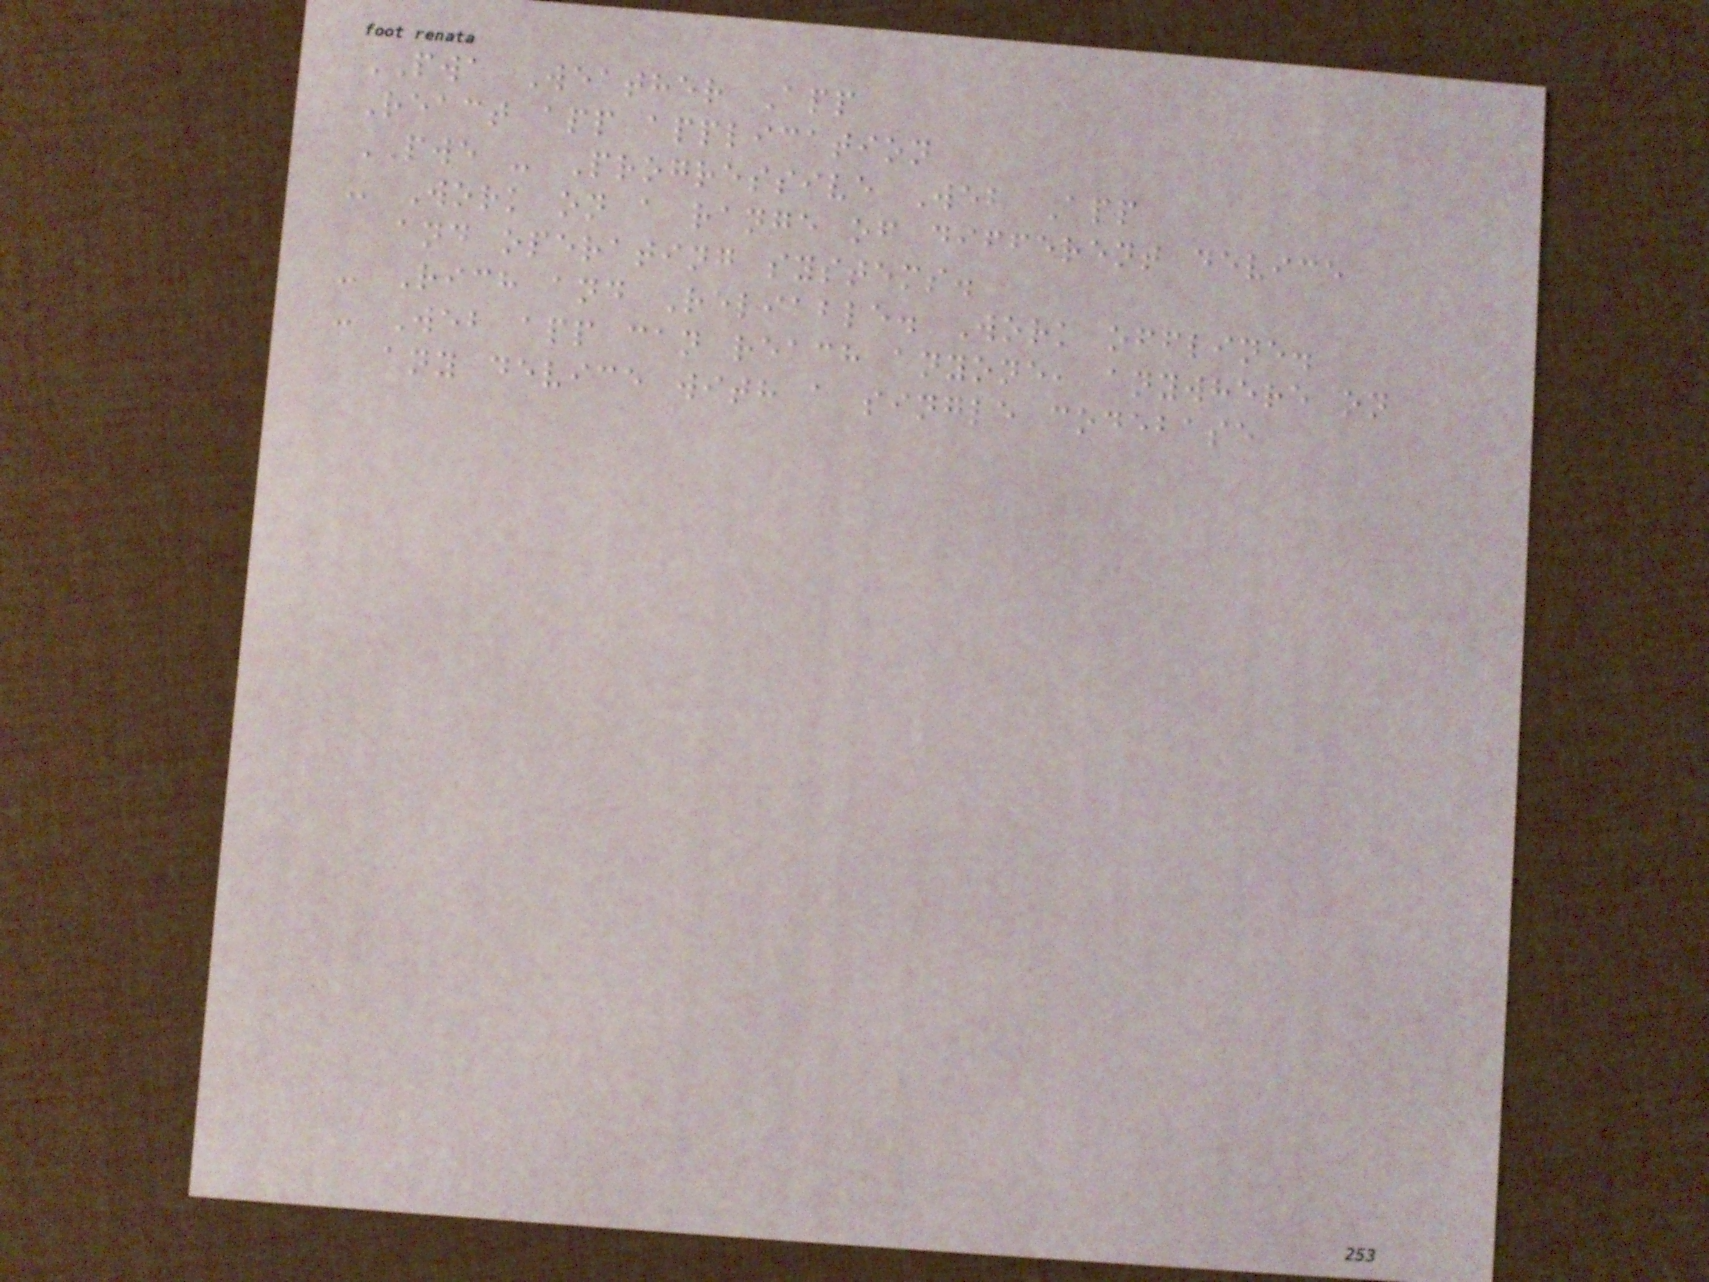PWA Weather App
React app application
PWE - Progressive Web App
- Work on a range of different device
and operating systems.
- Rich and Reliable. Work offline.
- Web app can reach anyone, anywhere on
any device with a single codebase
